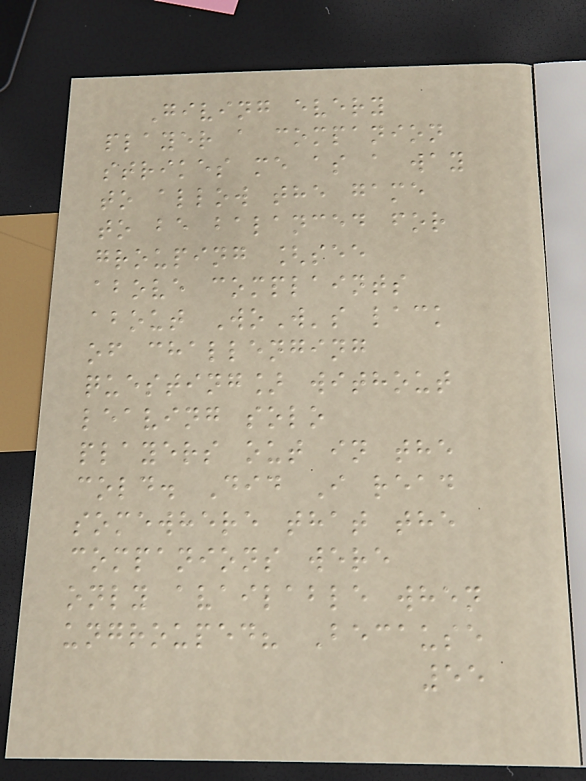Giving every
player a companion
strikes me as a way
to allow the game
to be balanced for
grouping [see
above complaints
about WoW's lack
of challenging
questing] without
leaving solo
players out in the
cold. Did I read
somewhere that the
companions were
only available when
ungrouped? Because
55
